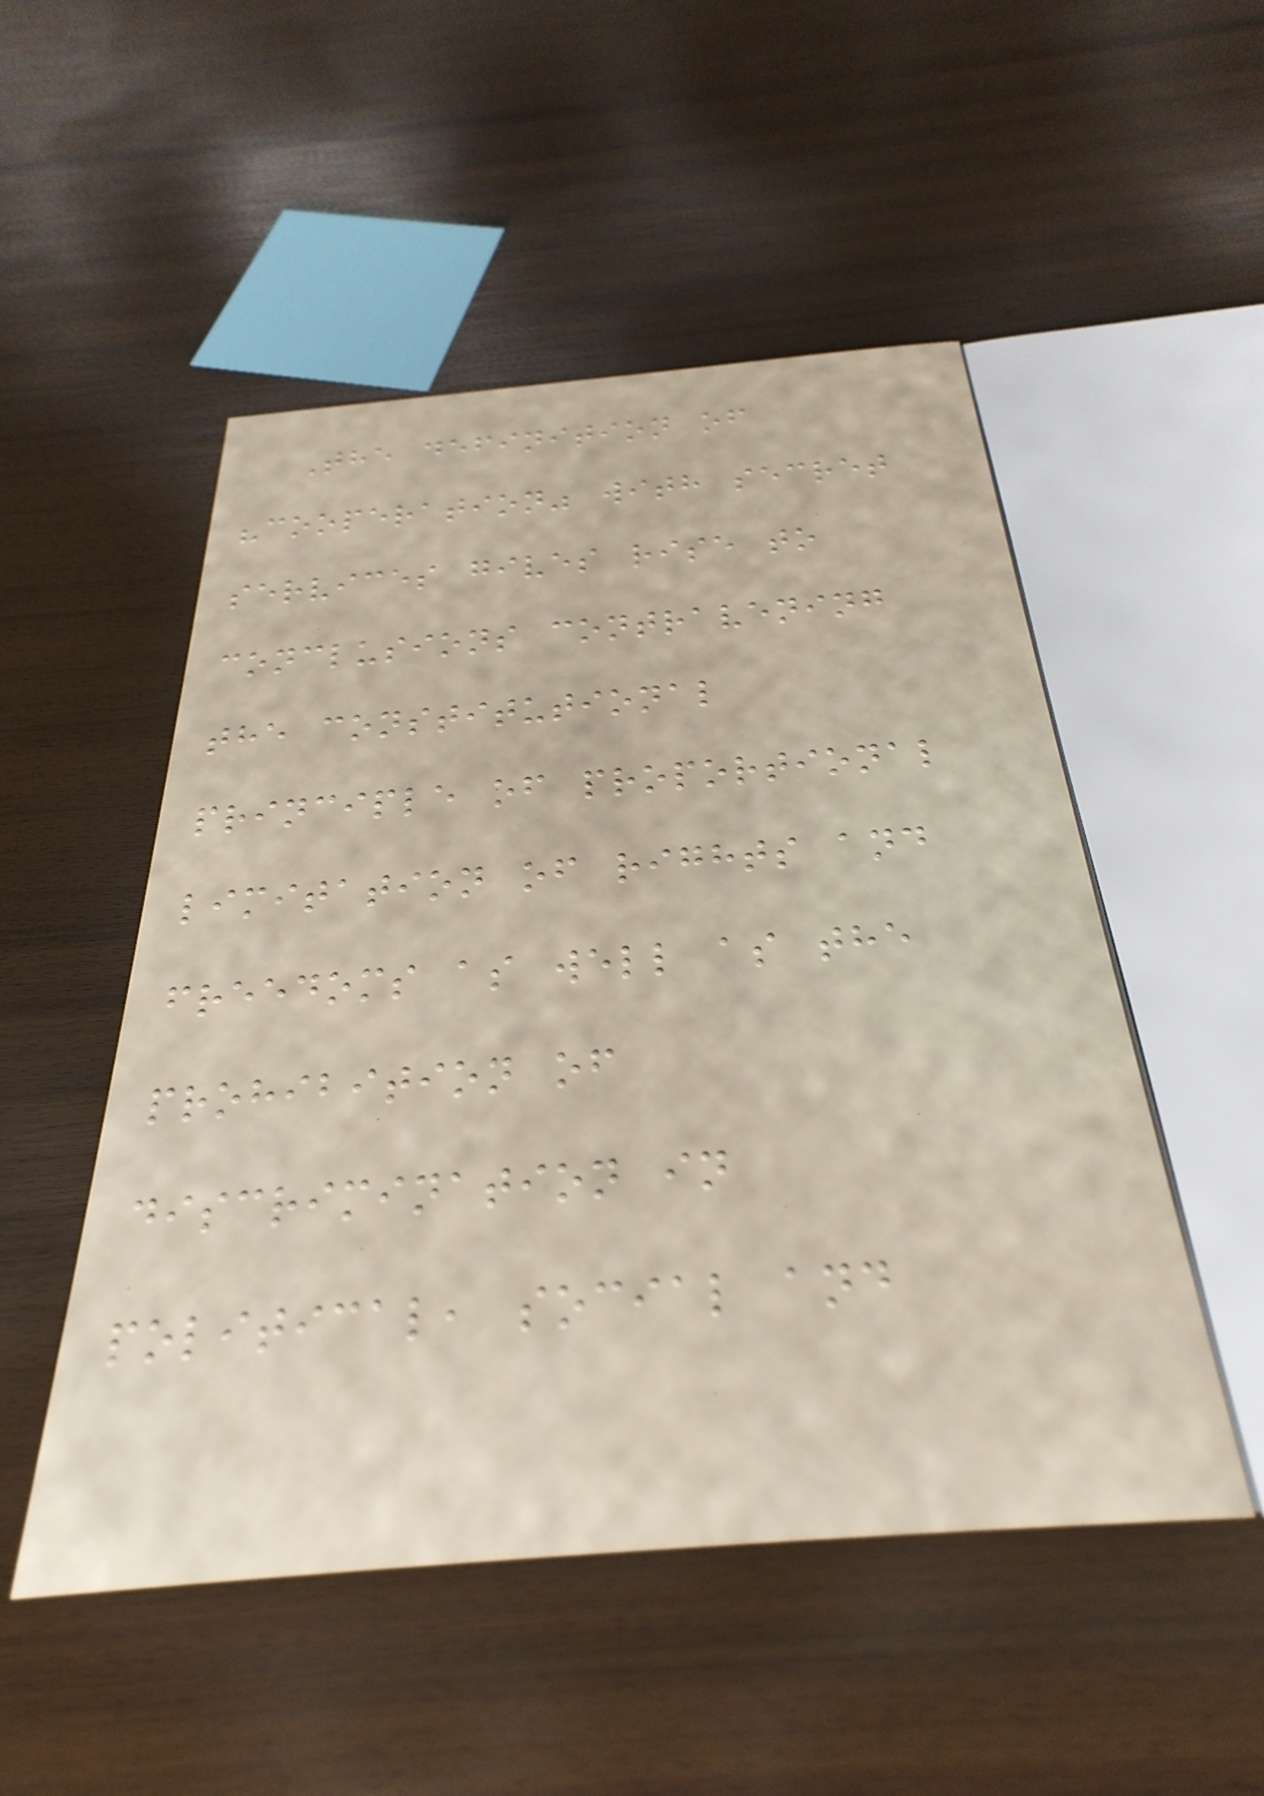The definition of
"cooperation" with secret
services gives rise to
conclusions contravening
the constitutional
principle of proportional
limitation of rights and
freedoms as well as the
prohibition of
discrimination in
political, social and
